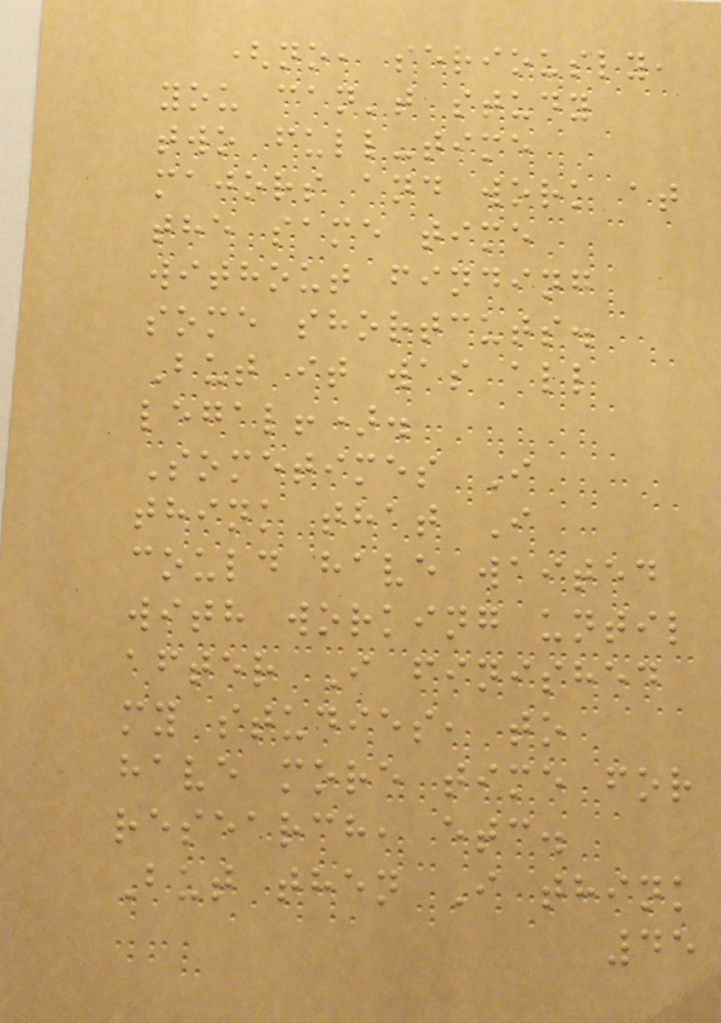(no, seriously,
you can't study
two full-time
majors and work at
the same time
without finding
some shortcuts.
But it was all
legal!).
Sometimes I
think that I
could have waited
with working until
after I finished
my studies, to
have more time for
research, etc.
But then I think
45
